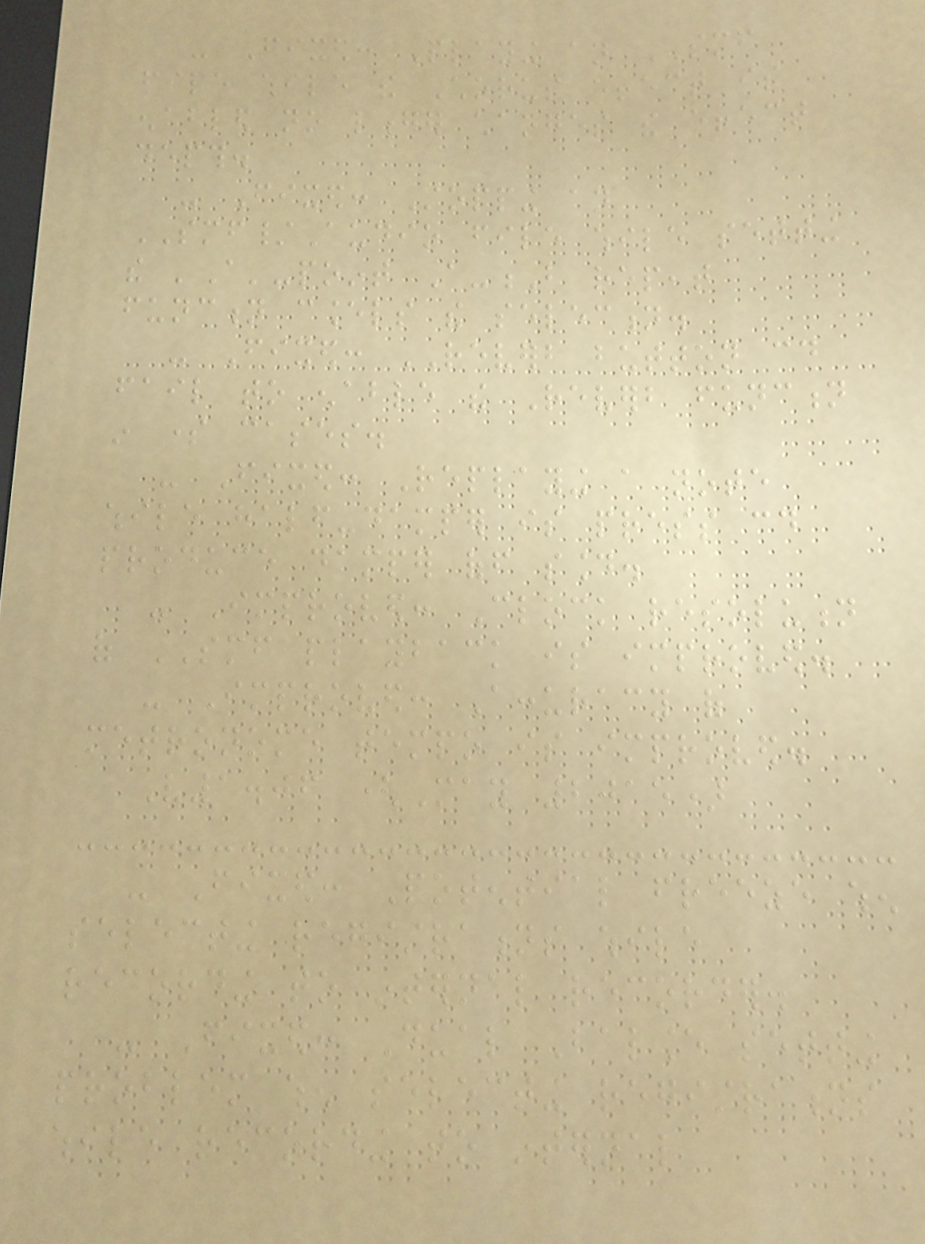- Fixed: Playing an SMF
file while the Chorus effect is
enabled no longer changes the effect
depth.
- Fixed: Stopping an
SMF/Audio file while setting
the 'A'-point A-B repeat
function cancels the selection.
- Fixed: REVERB button could
fail to enable the Reverb function
in some cases.
- Fixed: Replaying a note
while half-damper is press could
produce damper off sound.
- Improved: Clock resolution
of SMF playback is improved.
- Improved: Accuracy of
metronome tempo is improved.
V1.06 (May 2015)
- Fixed: Potential freeze when
selecting registrations while
recording to internal recorder.
- Fixed: Dual Balance setting
problem when selecting registrations
while recording to internal
